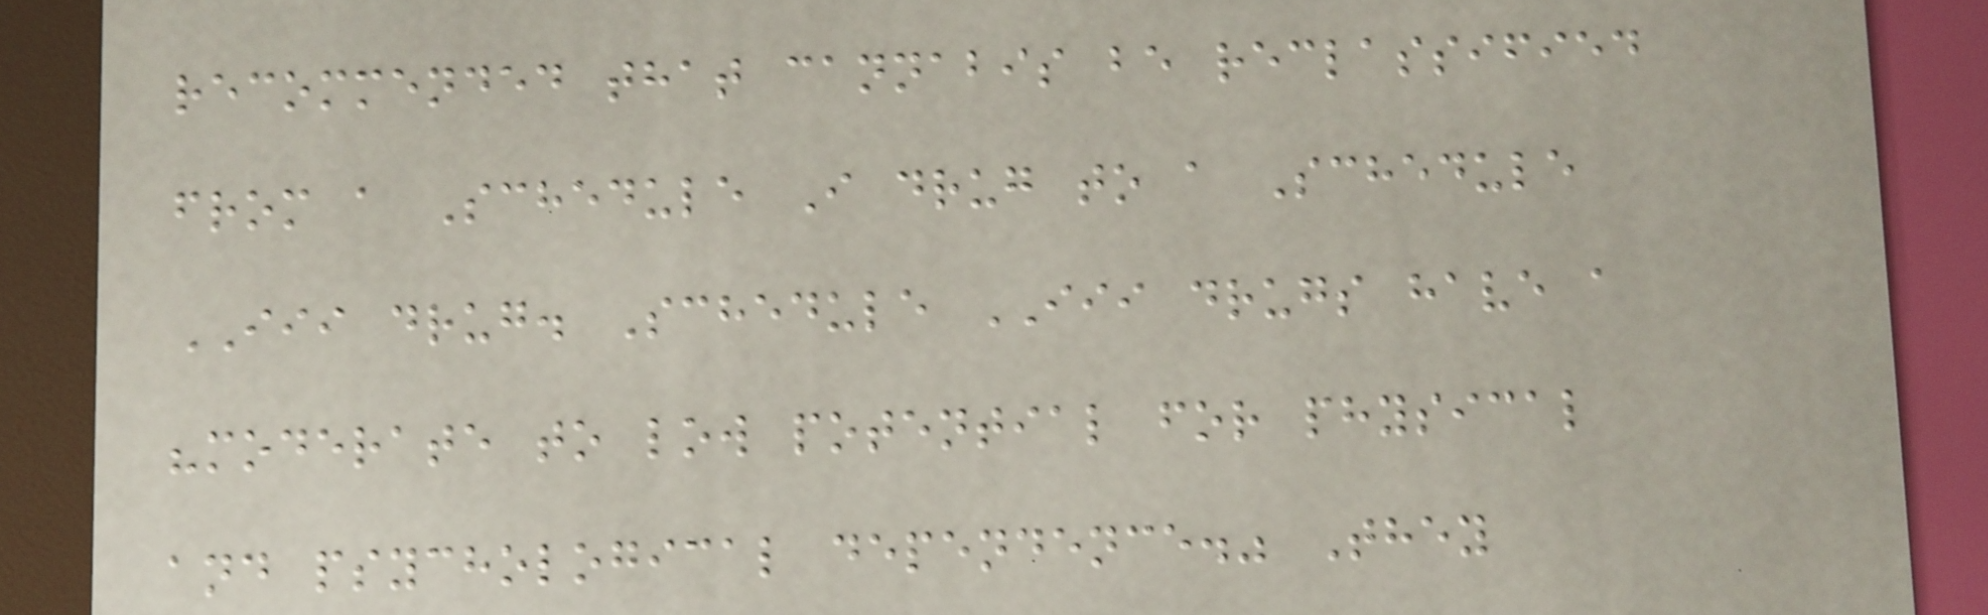recommended that cannabis be reclassified
from a Schedule I drug to a Schedule
III drug. Schedule III drugs have a
"moderate to low potential for physical
and psychological dependence." They
